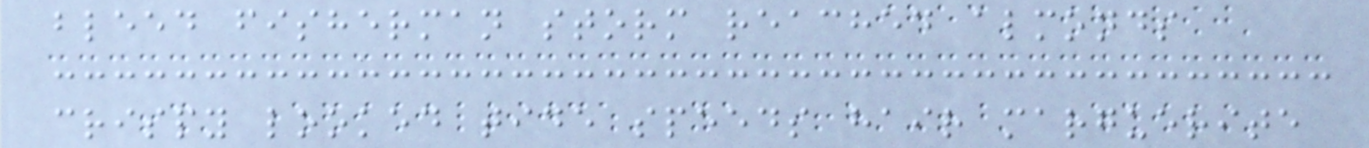bleed fisherman storm reached almonds
crispy looked tide speeds hair marguerite
